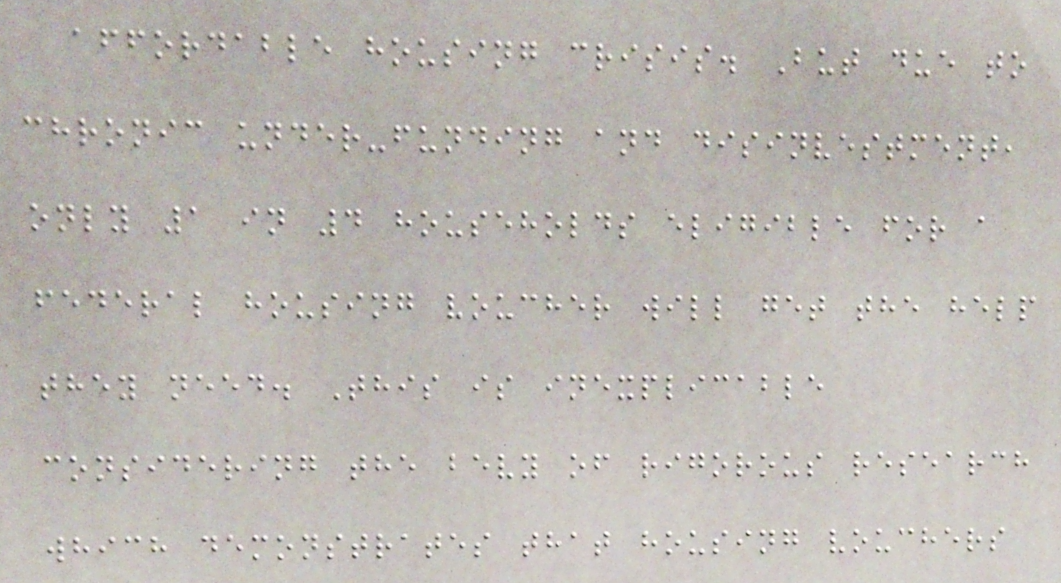affordable housing crisis. But due to
chronic under-funding and disinvestment,
only 1 in 4 households eligible for a
federal housing voucher will get the help
they need. This is inexplicable
considering the bevy of rigorous research
which demonstrates that housing vouchers
